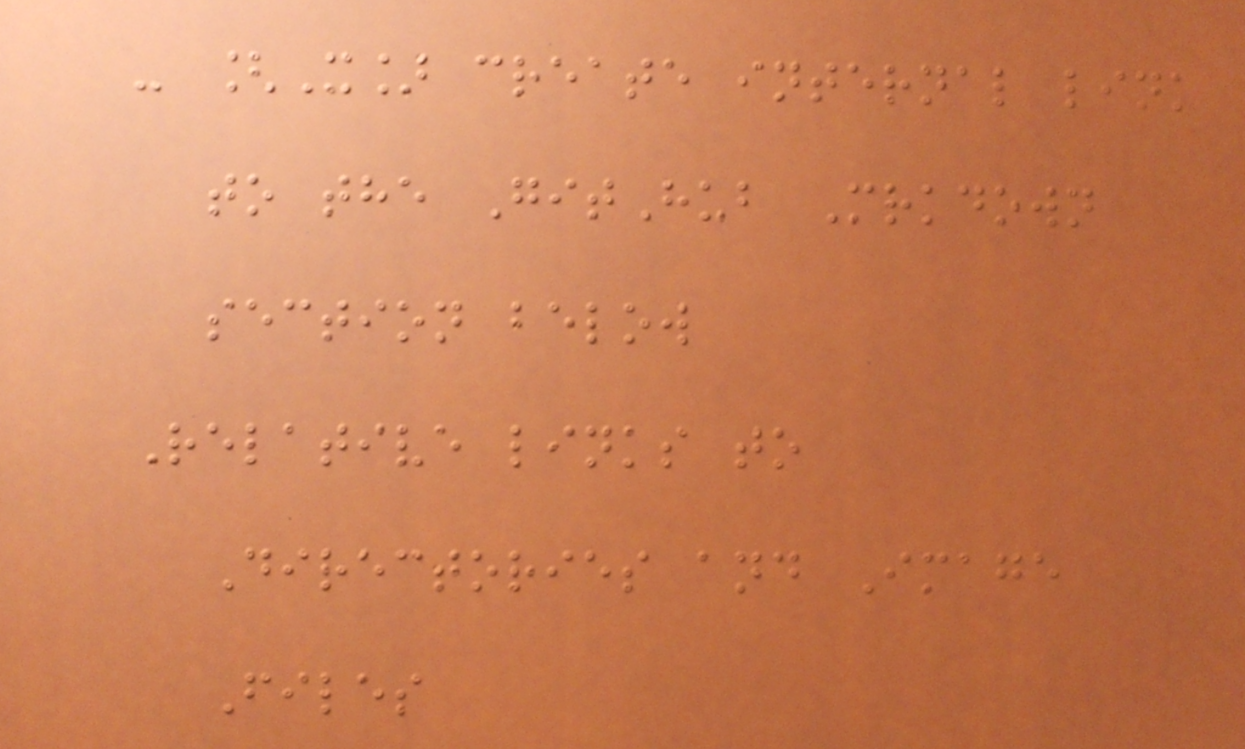- [X] create internal link
to the GitHub Mrkdown
section below
Relative links to
Directories and Image
Files
